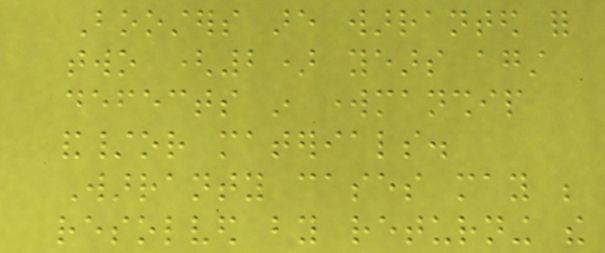Boosters are warranted for
two (2) years against
defects in workmanship
and/or materials.
Warranty cases may be
resolved by returning the
